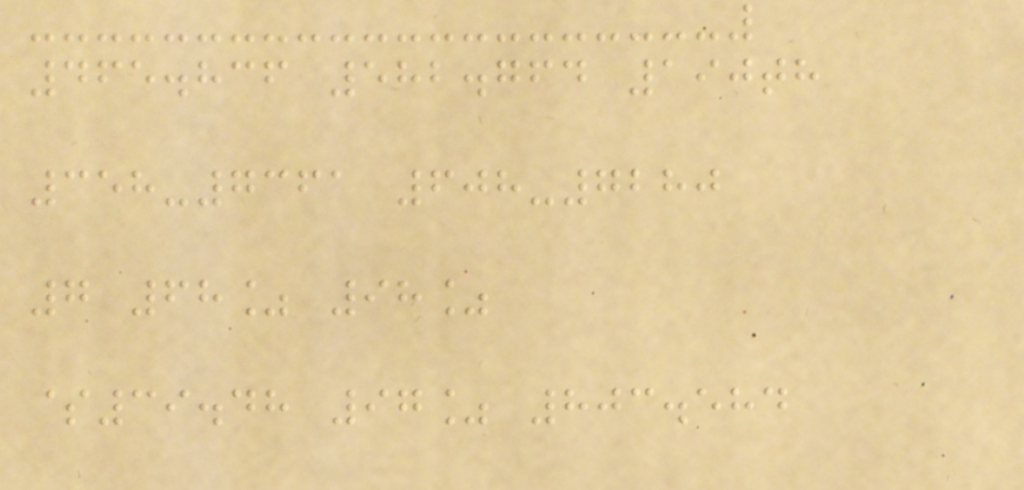465.836 582.764 190th
358-7361 608-7280
7 68% 98%
$39.48 97% 803.584
